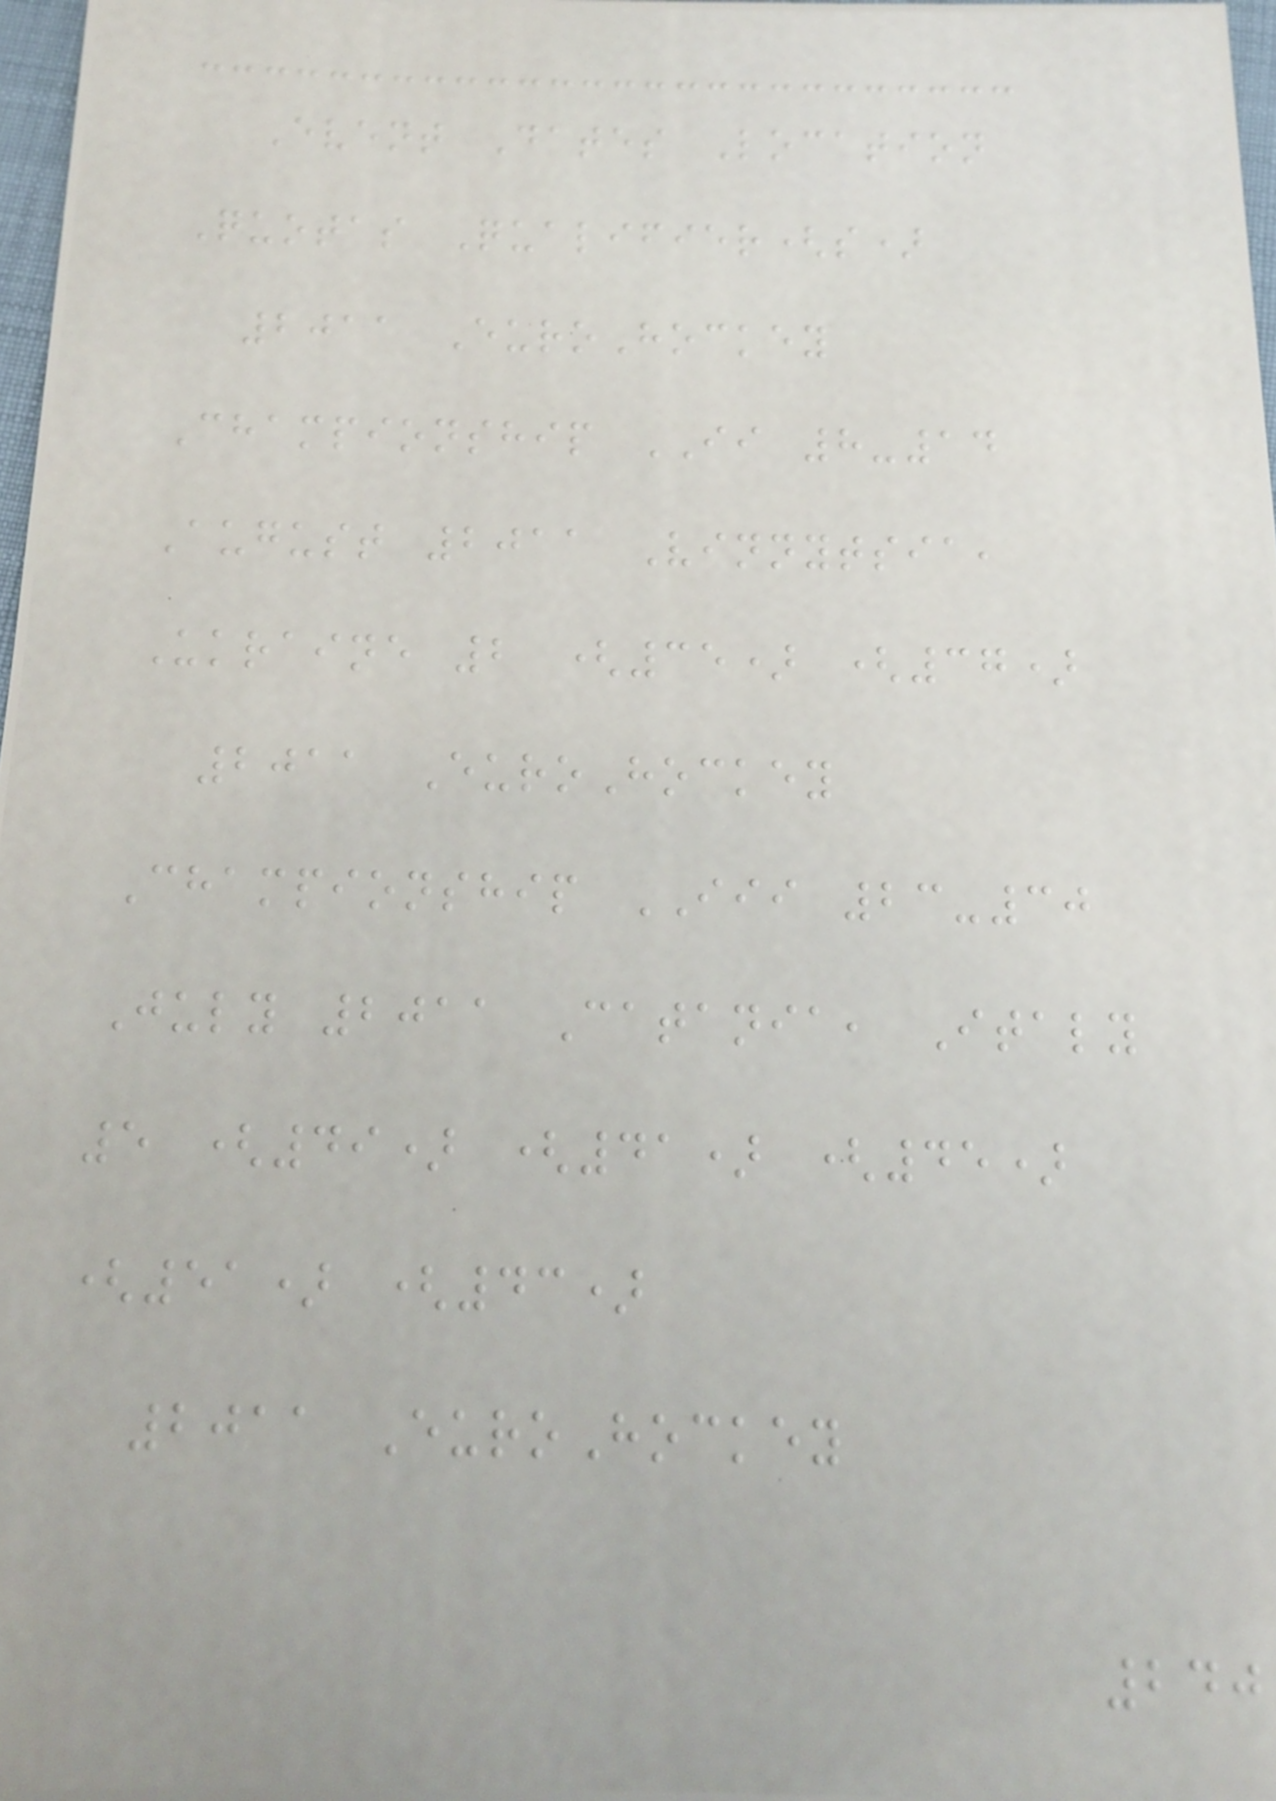Event Dates Location
Quotas Qualifier(s)
2011 EuroHockey
Championship II 8-14
August 2011 Vinnytsia,
Ukraine 2 (35) (37)
2011 EuroHockey
Championship III 23-30
July 2011 Catania, Italy
5 (49) (41) (45)
(51) (43)
2011 EuroHockey
240
